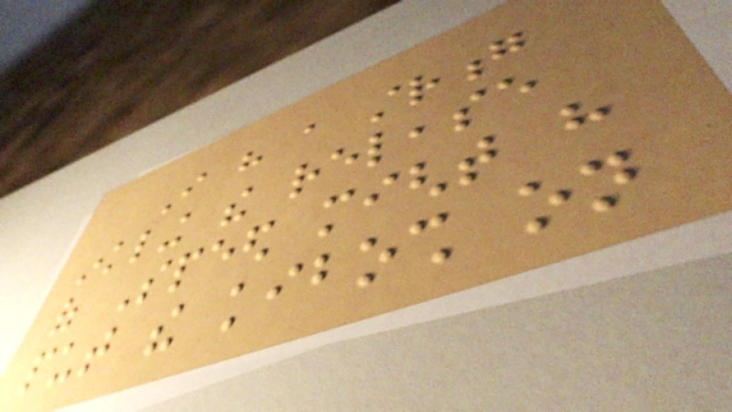I have a strong
inkling the release
of Speed might have
put the kibosh on
